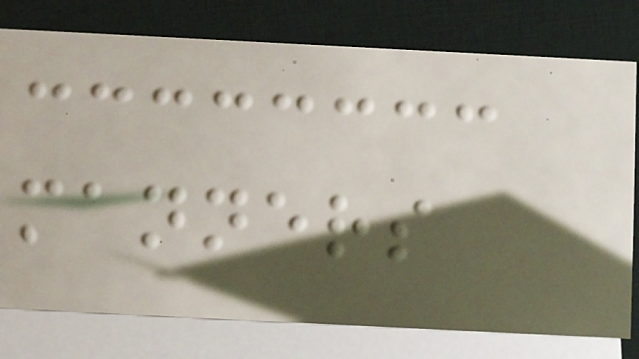manners
